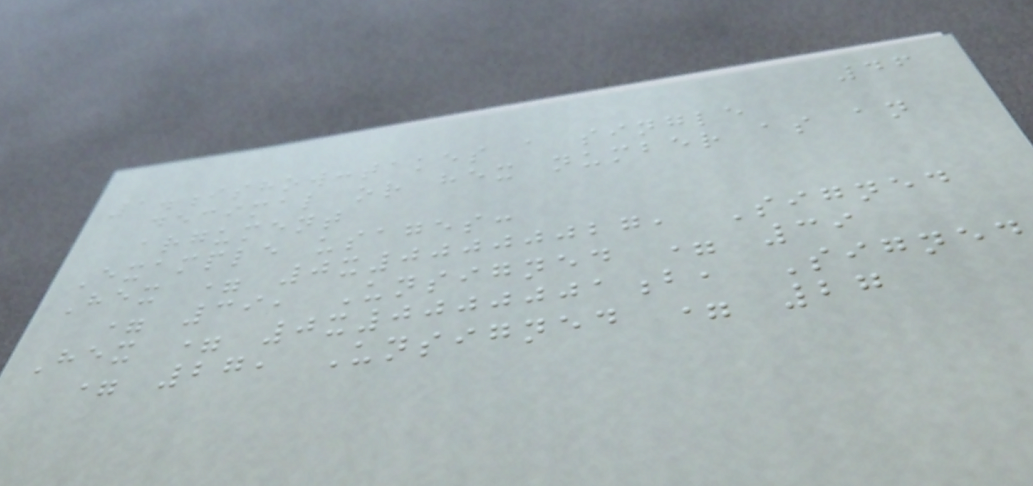46
1.ishow:takes a single
decimal or hex number as an
argument
Example usages:
Hex = 0x00000027, Signed
= 39, Unsigned = 39
Hex = 0x0000001b, Signed
= 27, Unsigned = 27
